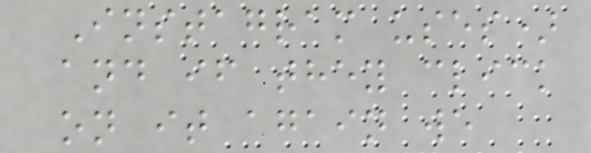Instagram uses)
and if they click
on it again we
